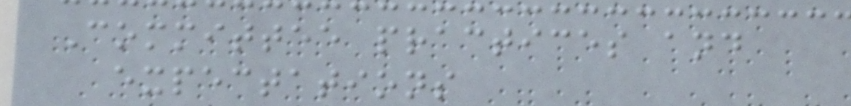Committee practices and
expectations
